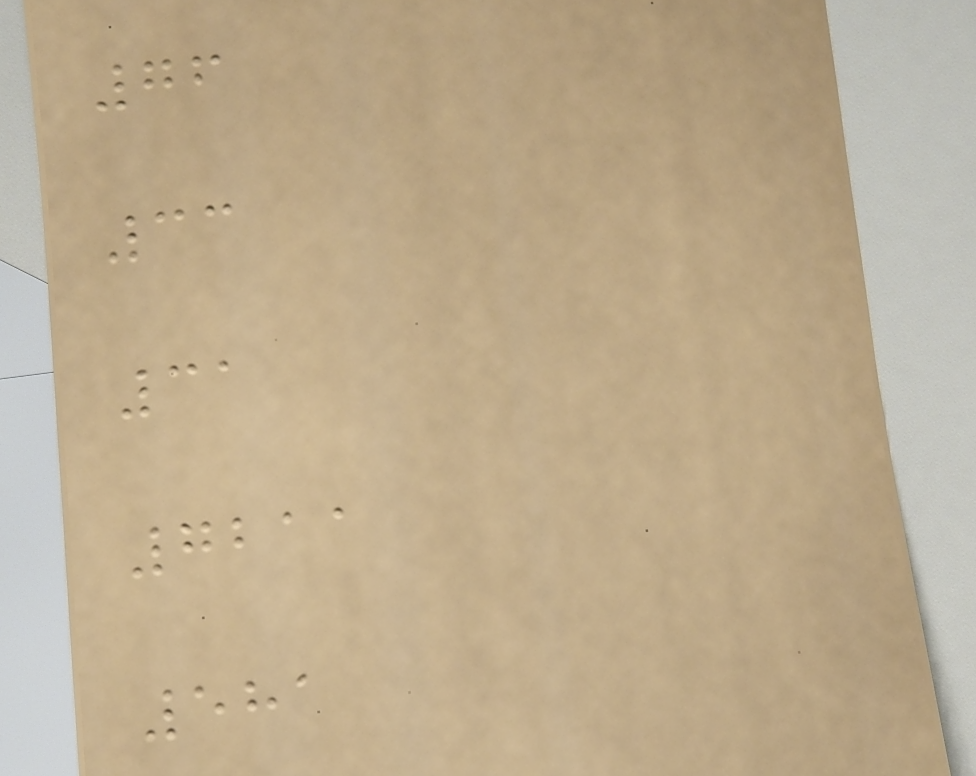76
33
31
7211
581
